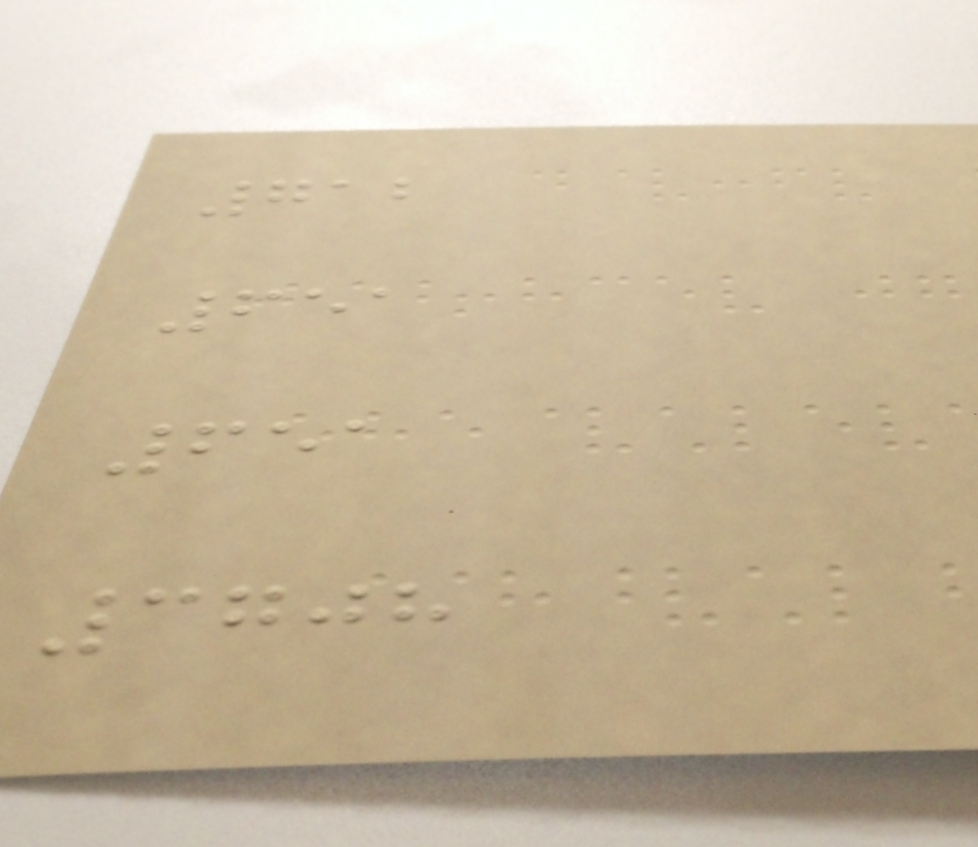712
651
651
3708
